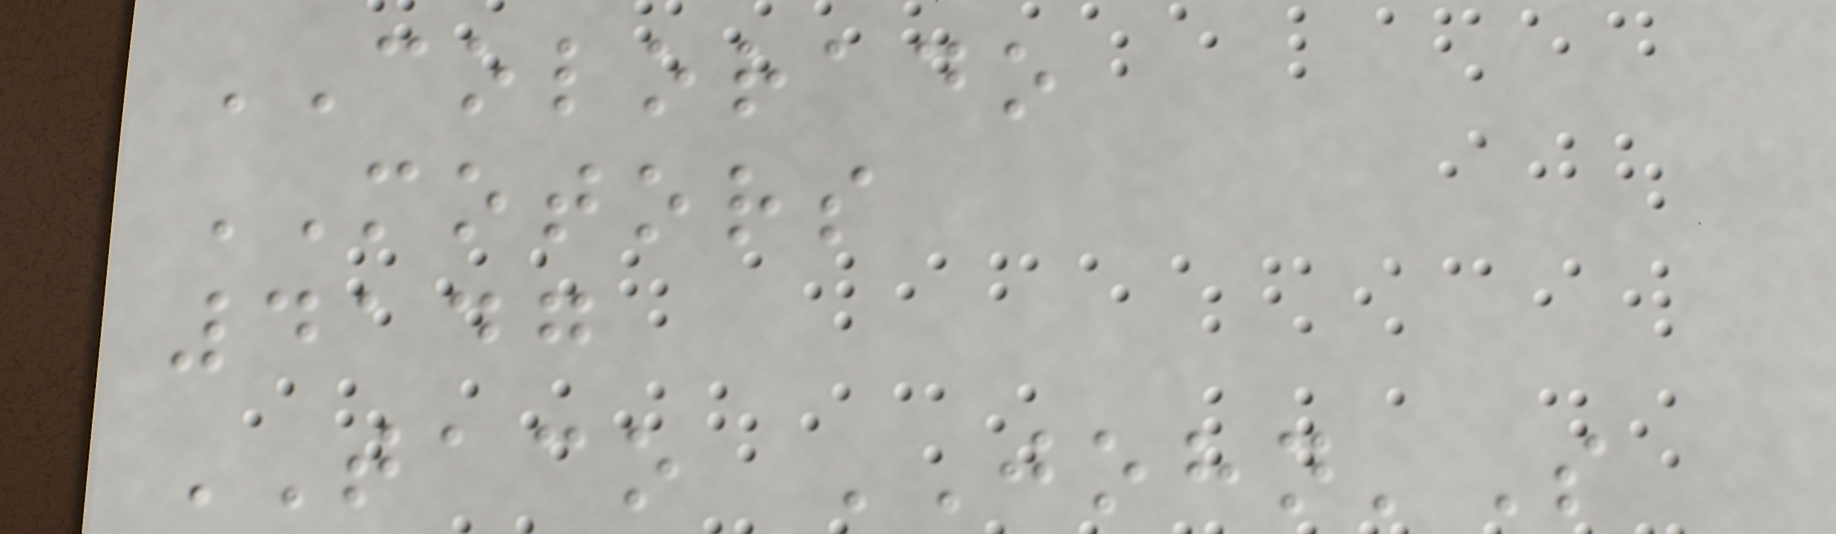COLORADO
MOTORS
4147
TACO JOHN'S
